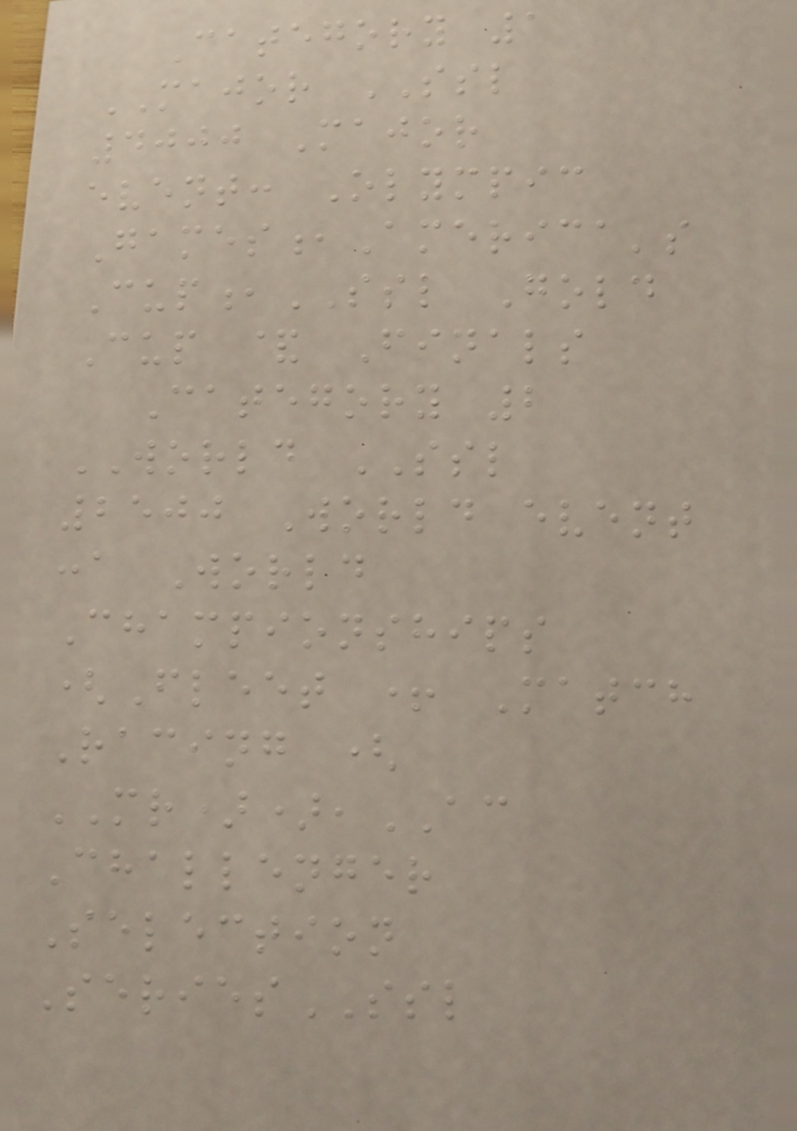Category 1
MAJOR SSL
4000 Major
event: Olympic
Games,America's
Cup,SSL Gold
Cup & Finals
Category 2
WORLD SSL
2500 World event
:a World
Championships
(Fleet + Match
Racing (
MR)),AC
Challenger
Selection
SeriesSSL
